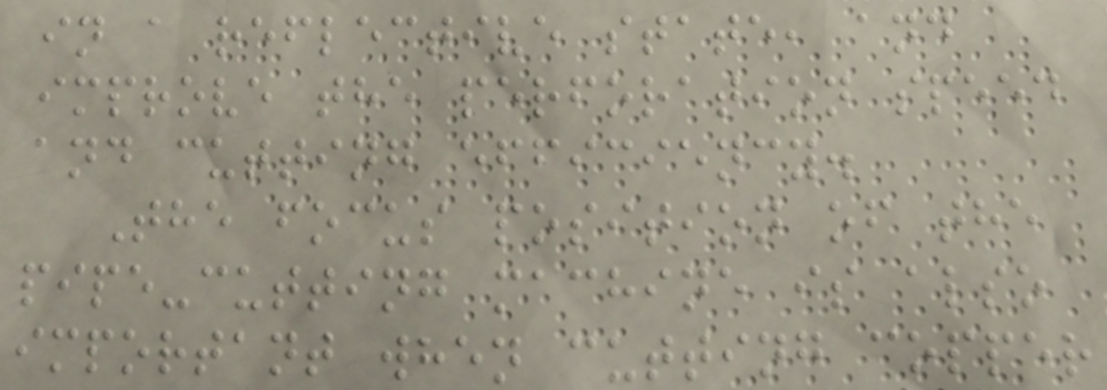in a reflective state, and
improve the perforation speed
and cutting efficiency.
The focus position of the
pipe-cutting machine is also
important when cutting copper
